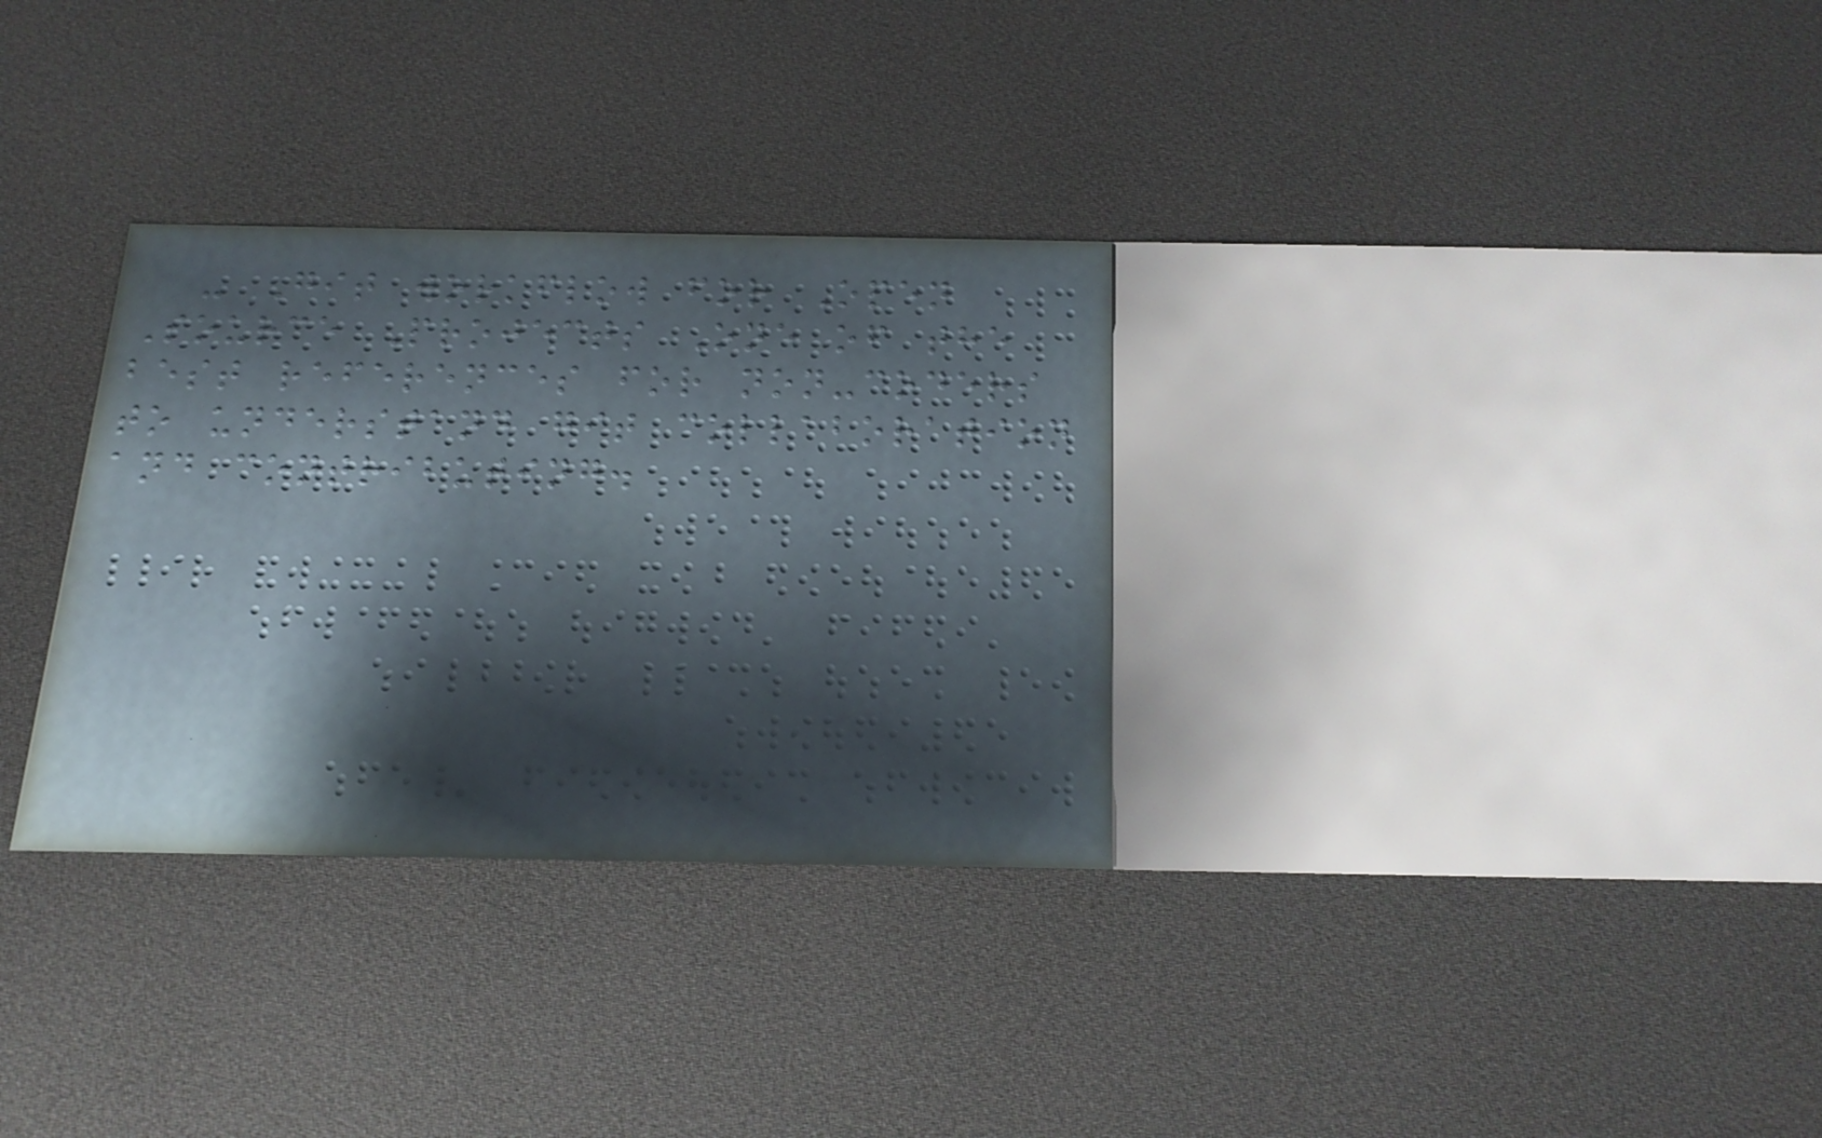- Git workflow for Open
Source Projects One of the
best references for non-coders
to understand git collaboration
and contributing.
